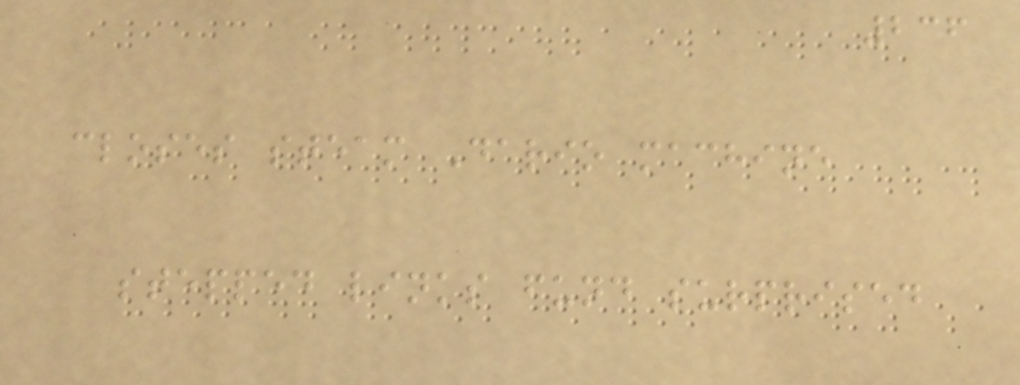236
closes steam Dario machine
stepped links fund surprised
